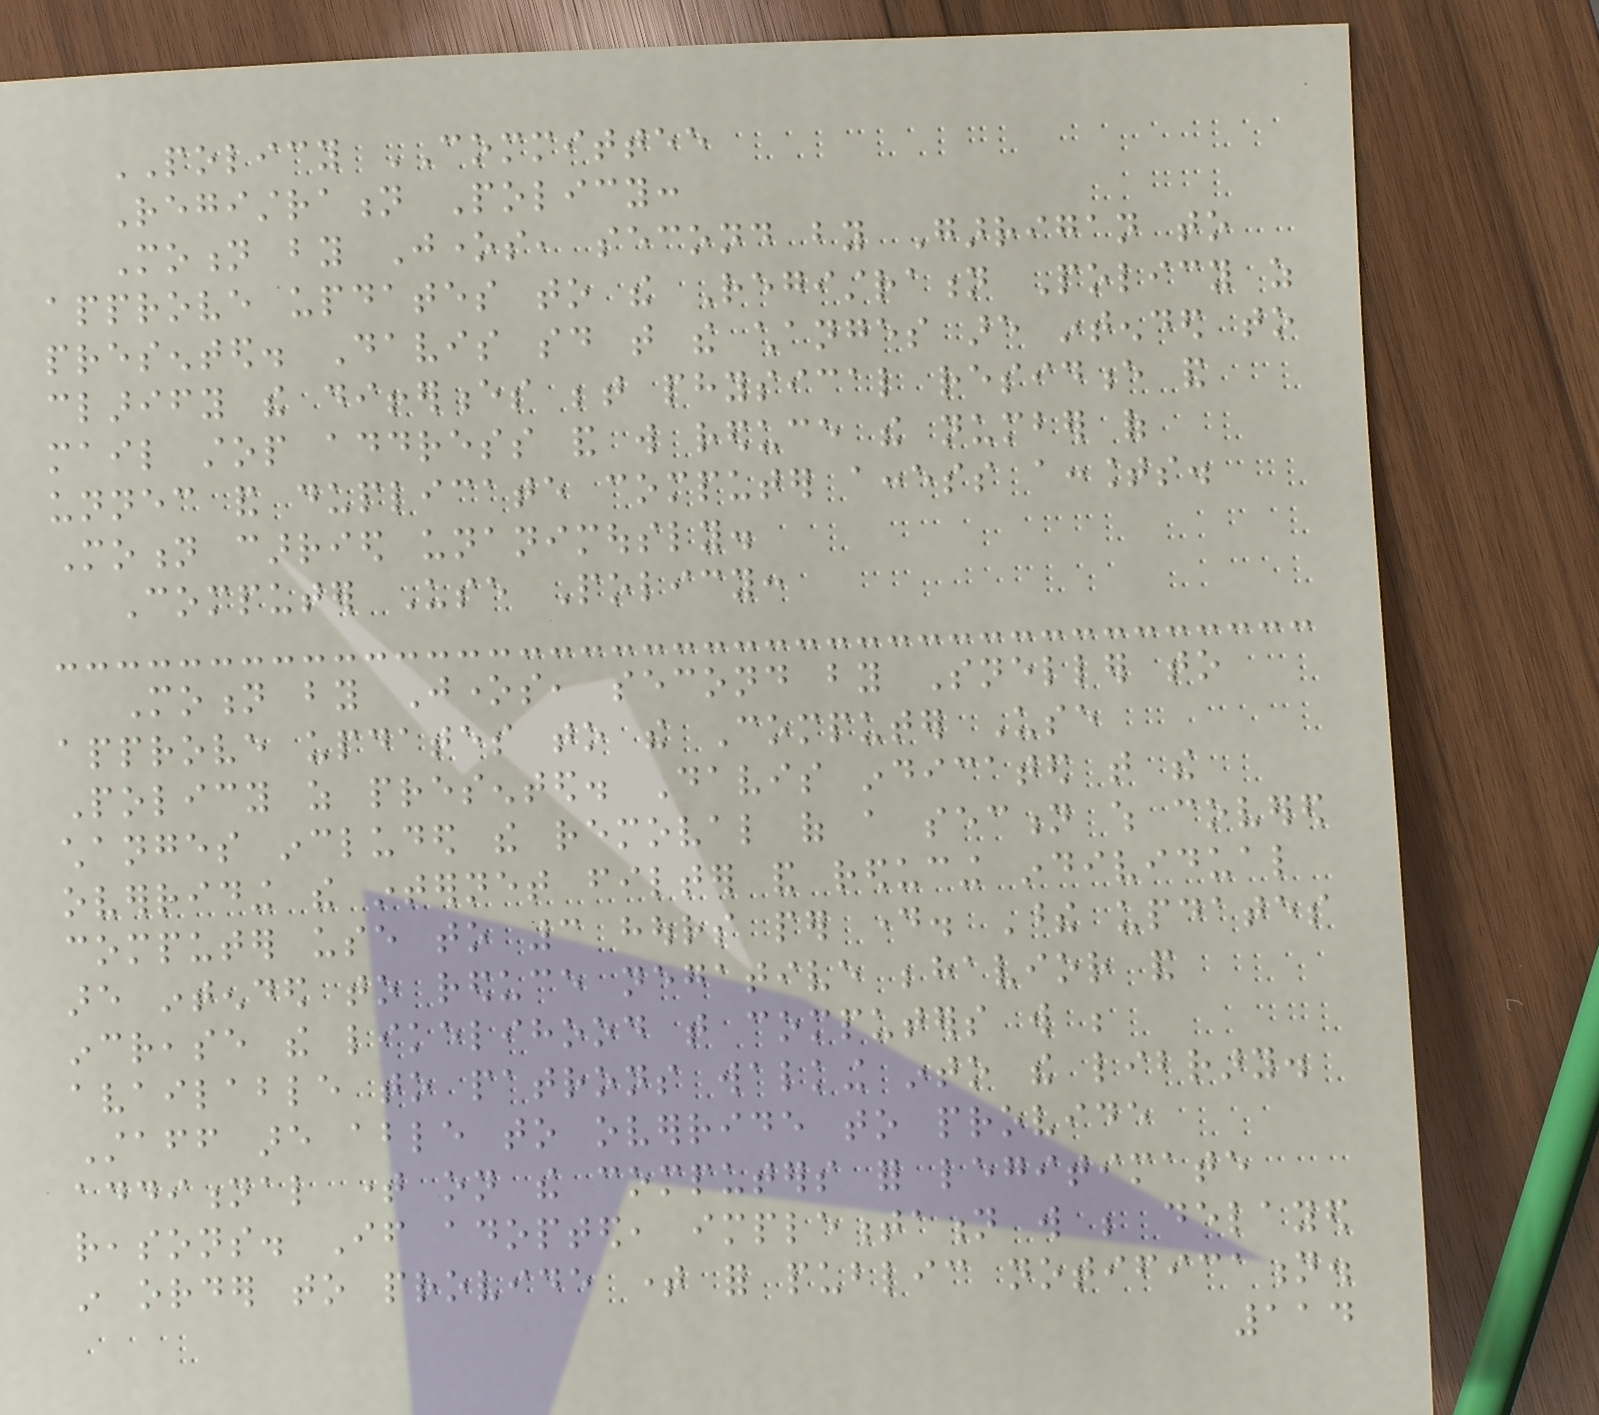POLICY COMMITTEE
Registration Policy:
Motion by Jones, second by Garrigan to
approve updates to the Registration Policy as
presented. Davis said that the changes are intended to
clarify the differences between physical residence and
mail stop address and will reduce the number of
unnecessary and duplicate computer access accounts.
Motion carried unanimously.
Computer Use Policy:
Motion by Jones, second by Sneller to
approve updates to the Computer Use
Policy as presented. Davis indicated that the
changes included the removal of a section which covered
overriding the internet filter and reducing individual
computer use to 3 hours per day. These updates
are intended to reduce negative behavior and
increase the likelihood that computers will be
available to patrons walking into the library.
Staff are able to override to provide
additional time on the computers for legitimate
reasons. If adopted, implementation will be delayed
in order to provide time for public notification.
114
